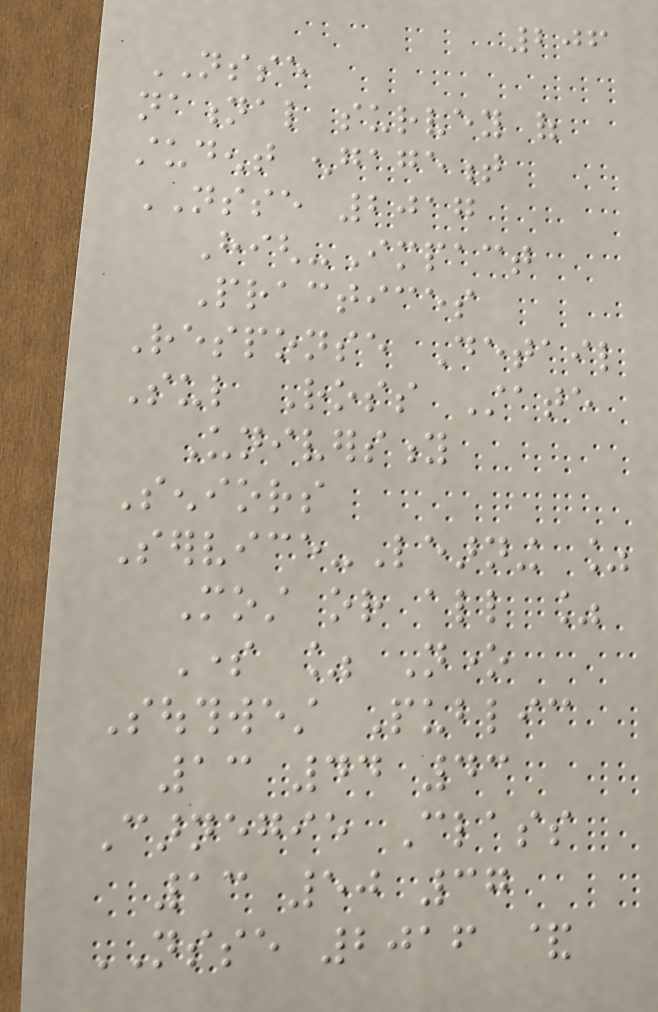206
NSSE
national survey of
student engagement
NSSE 2017
High-Impact
Practices
Response Detail
Sul Ross State
University
Seniors
Service-Learning %
Most or all %
Some % None
Southwest Public
13 44 43
Carnegie Class
13 50 37
NSSE 2016 &
